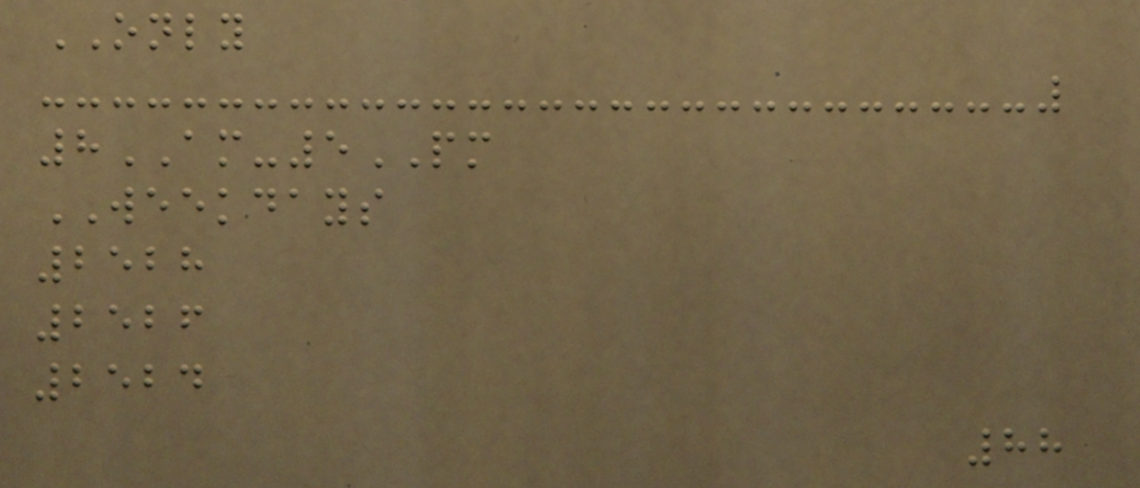ONLY
8AM-5PM
WEEKDAYS
2528
2526
2524
88
